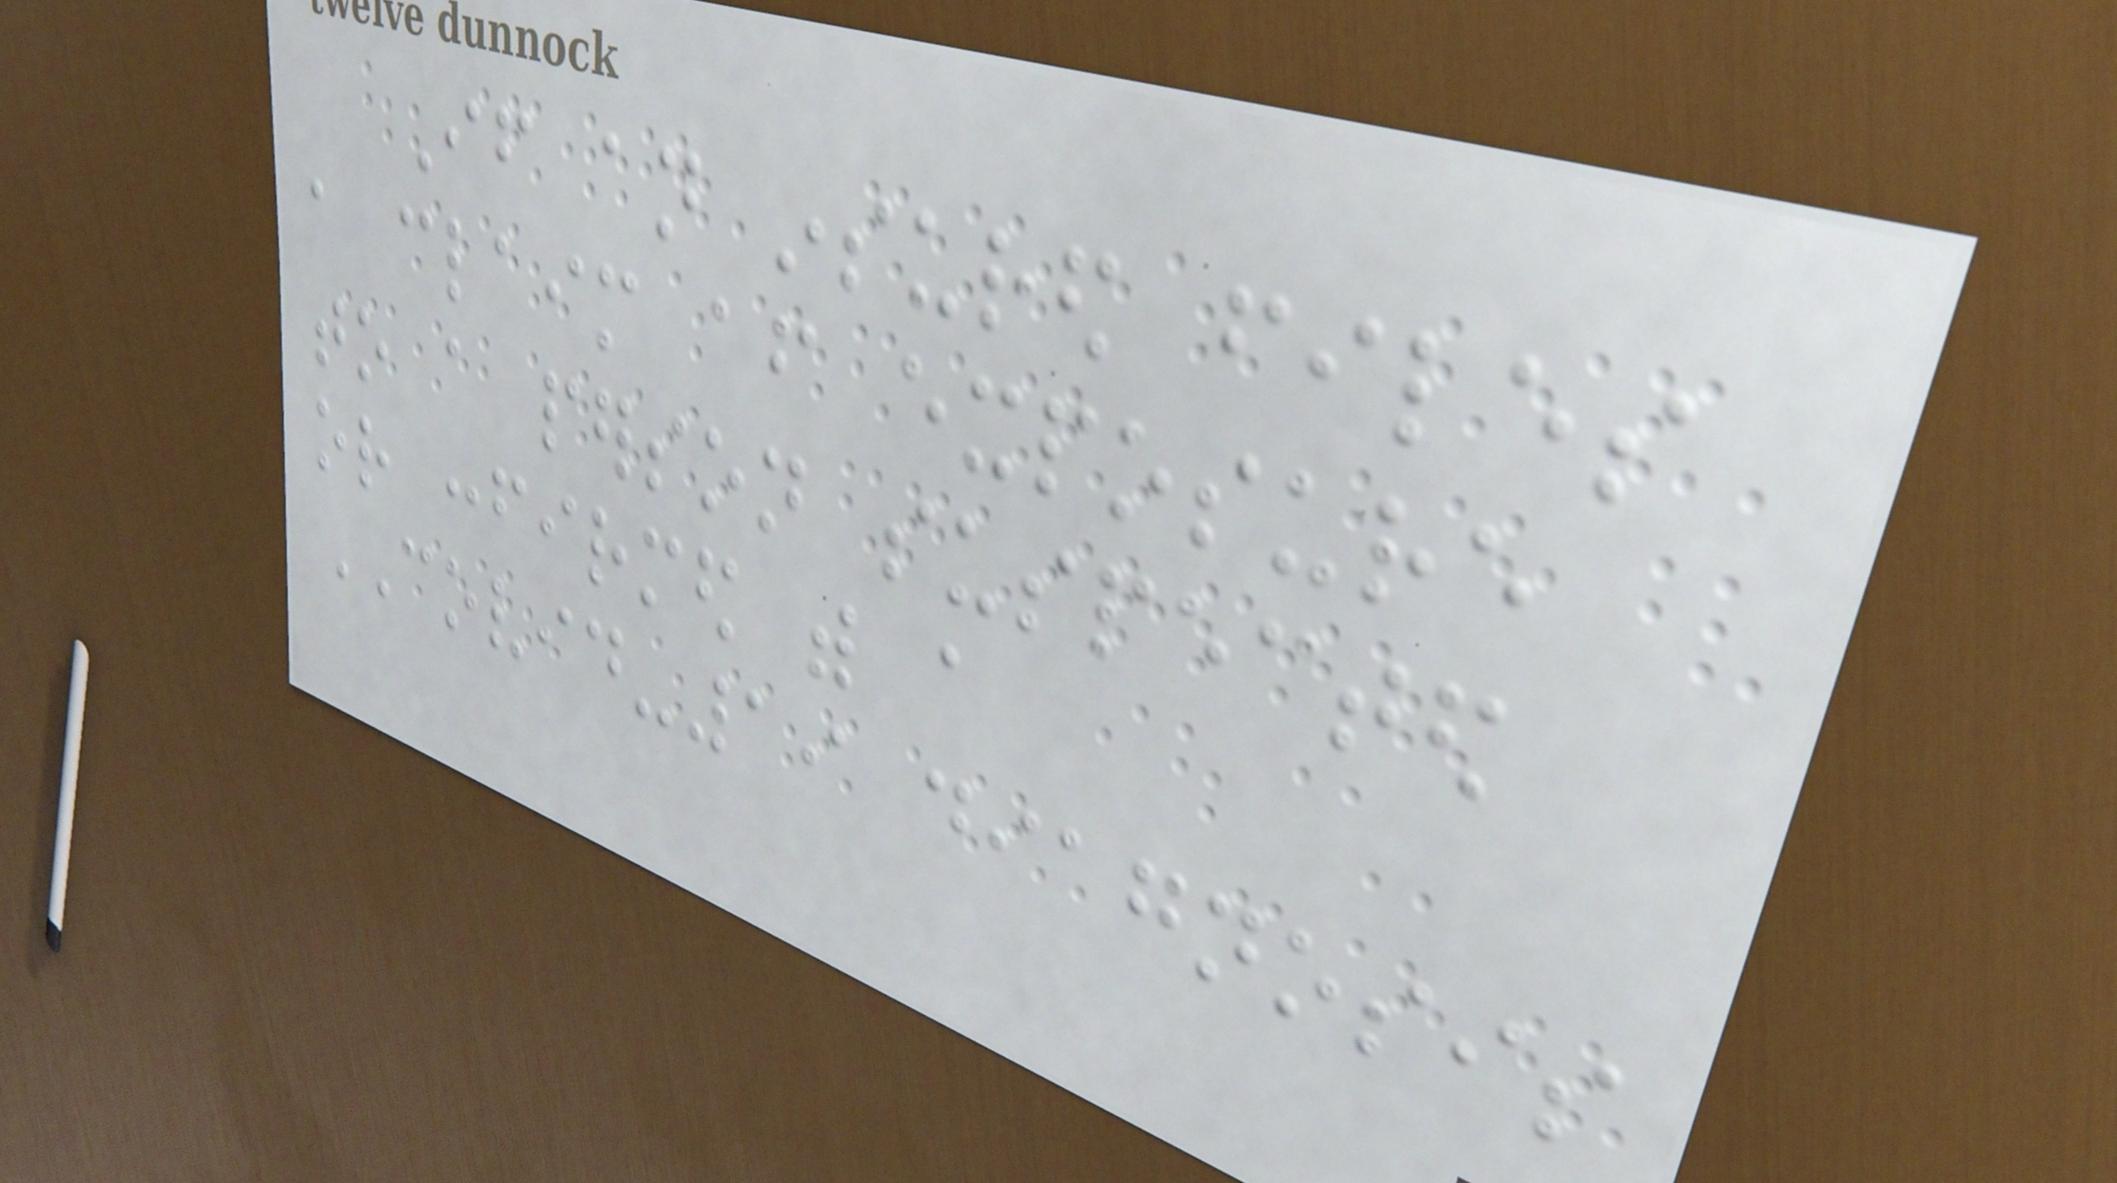If an insured files
a claim after exposure
to a person suspected
or confirmed with a
COVID-19 diagnosis
